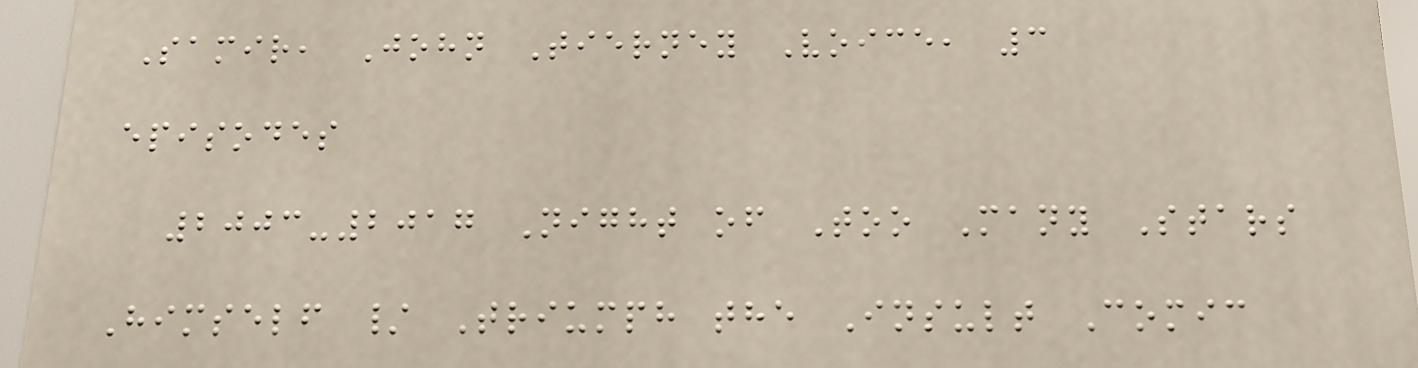Samir, John Tierney Voice, 3
episodes
2003-2017 Night of Too Many Stars
Himself / Triumph the Insult Comic
